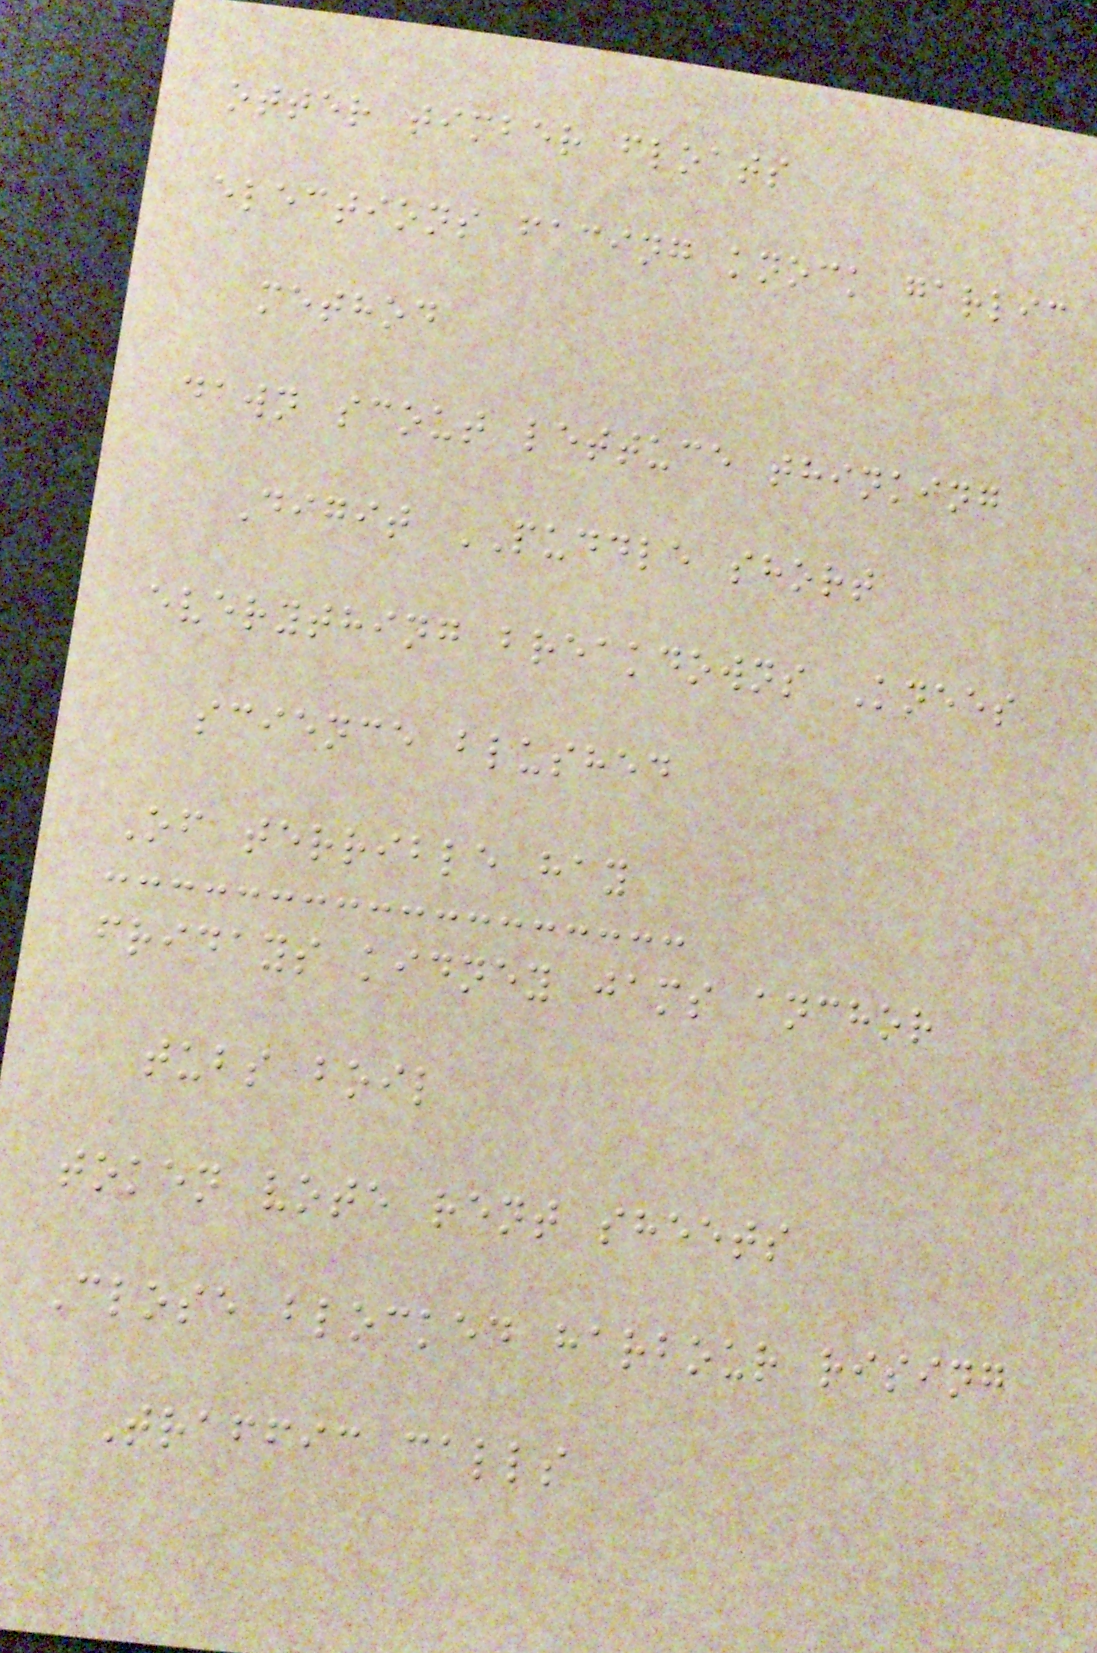otter timber floats
elections facing knock garlic
method
dawn scout lettuce thinking
Digit PUDDLE short
everything breakdowns Knees
science blushed
Of terrible hay
fridays kidney jams anchor
tubs boil
token vote rent sheets
Close blocked harbour rising
Traffic calls
